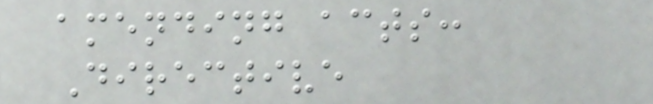amending acts:
Directive
